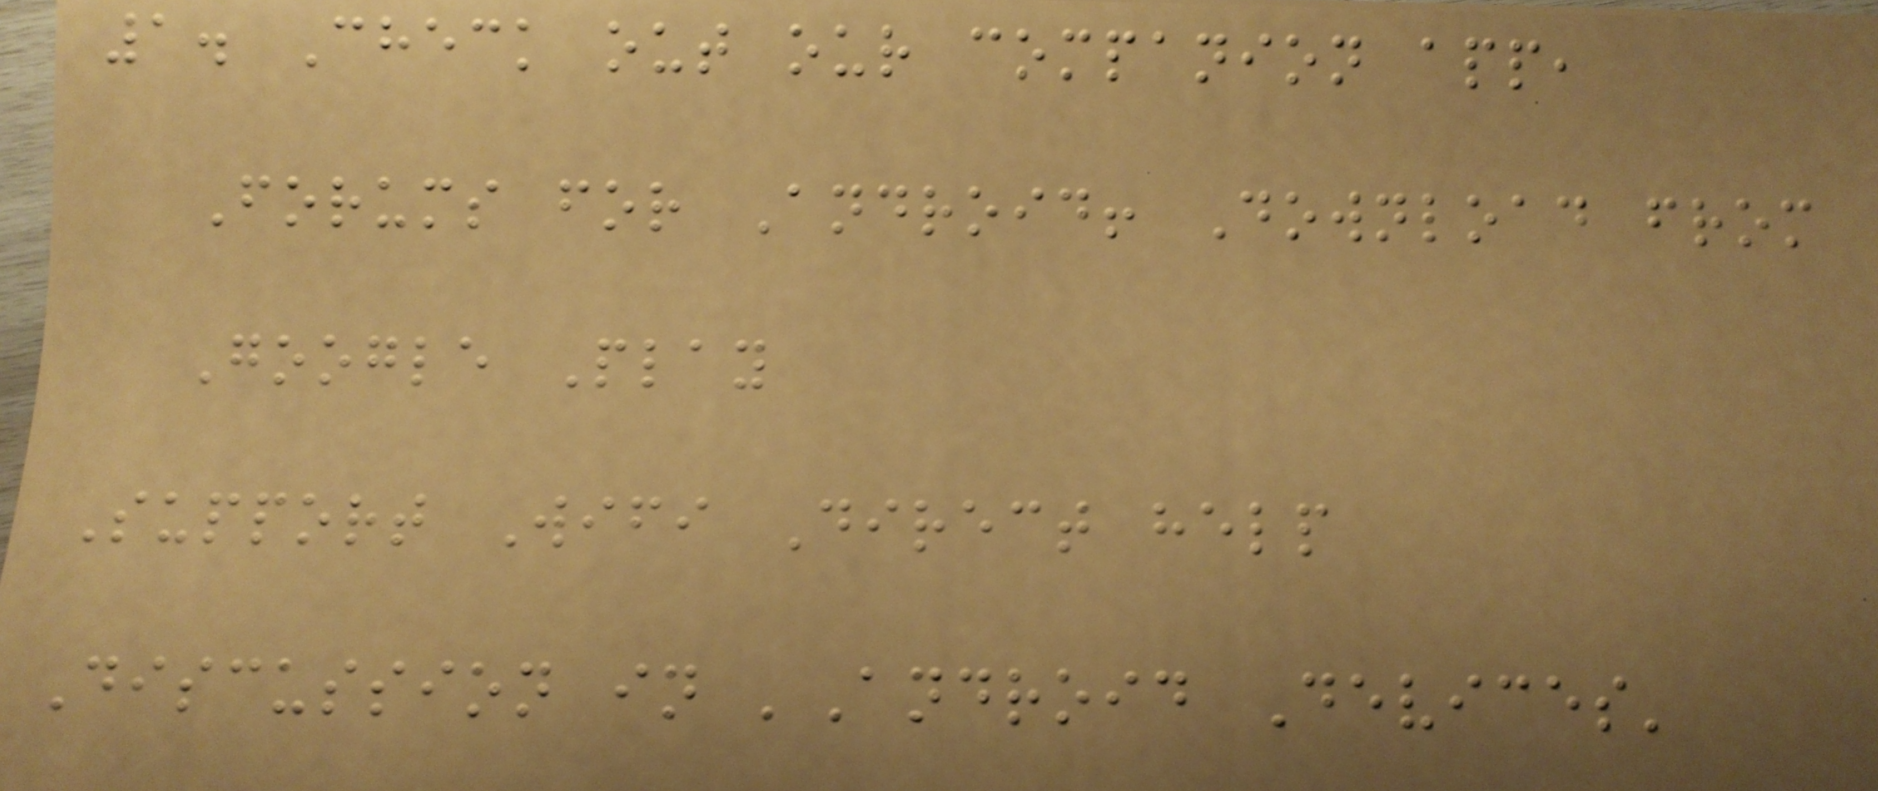1. Check out our companion app,
Forums for Android! Download from
Google Play
Support Wifi Direct help
Discussion in 'Android Devices'
